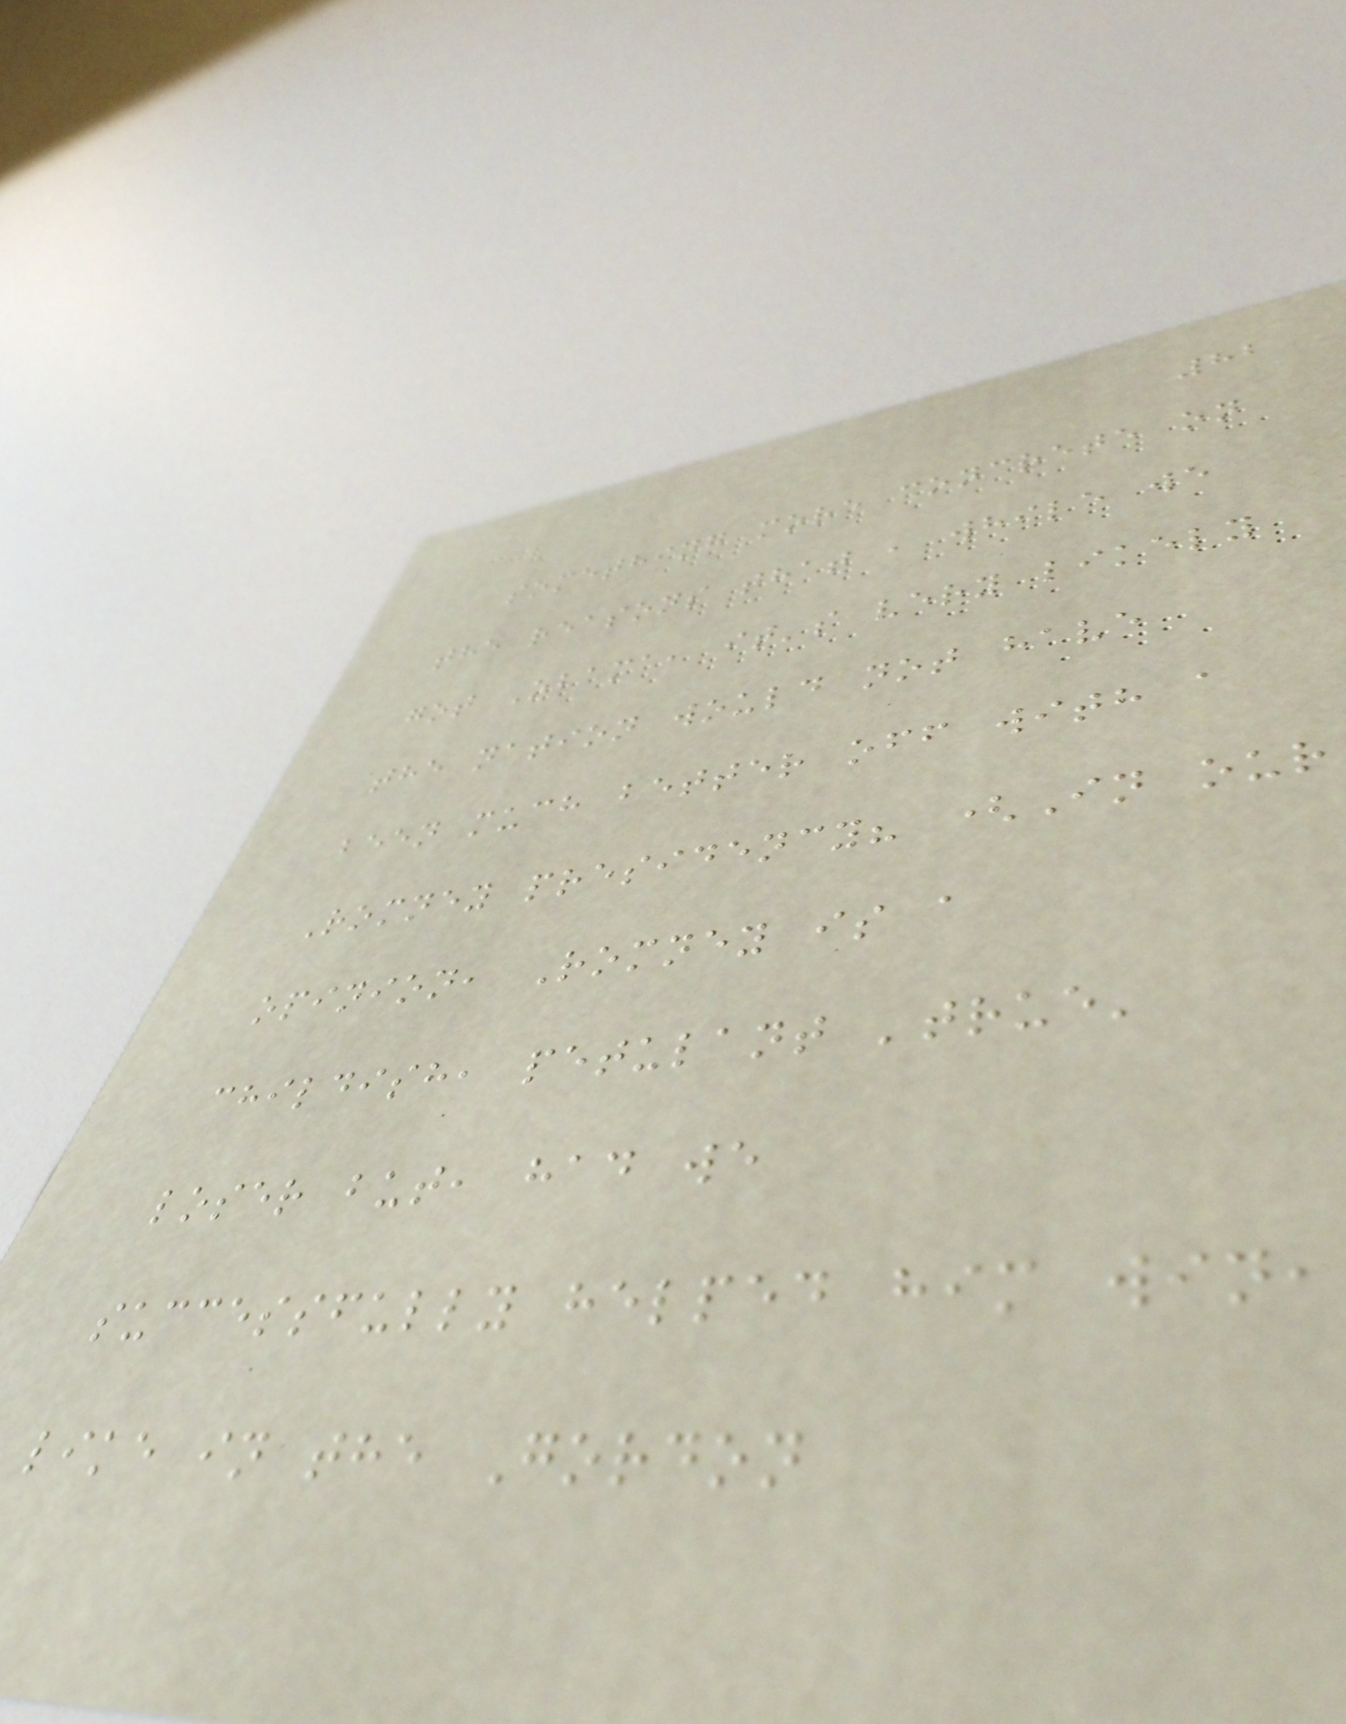82
something more concrete on
the reasons that , while we
got Obama, it's very likely
the nation would not have
been much better off with a
Romney presidency? (In our
opinion, Romney is a
childish, petulant 'true'
loser but, had we
successfully helped him win,
like in the Gordon
